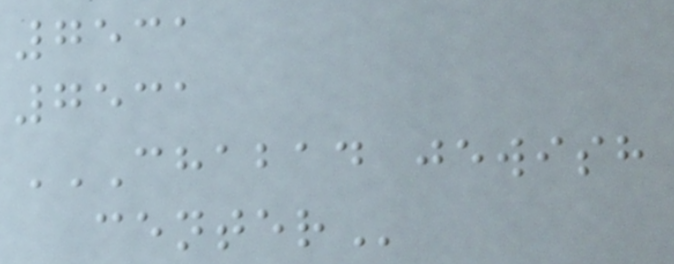7531
7531
CHABAD JEWISH
CENTER
